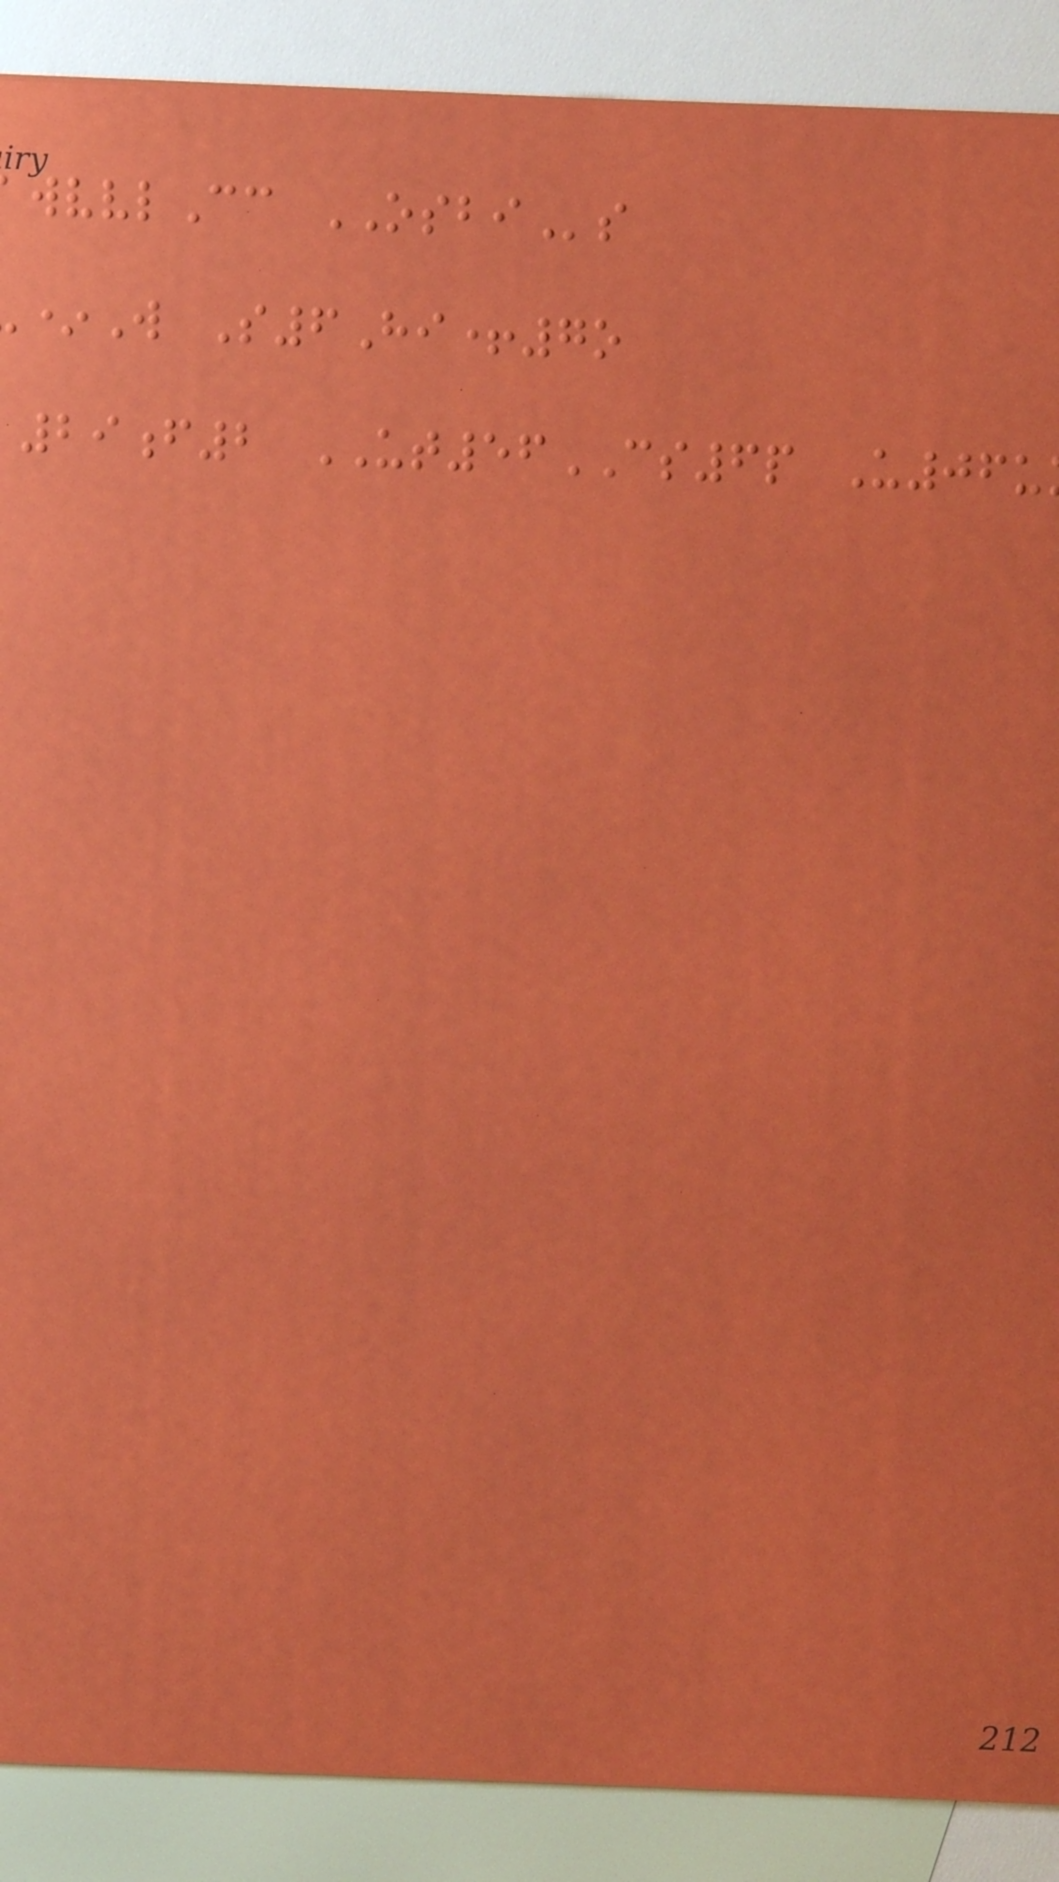wvvlCc OSBIs
*W S6Hi+7o
29f2 UT56CS6p U06u
